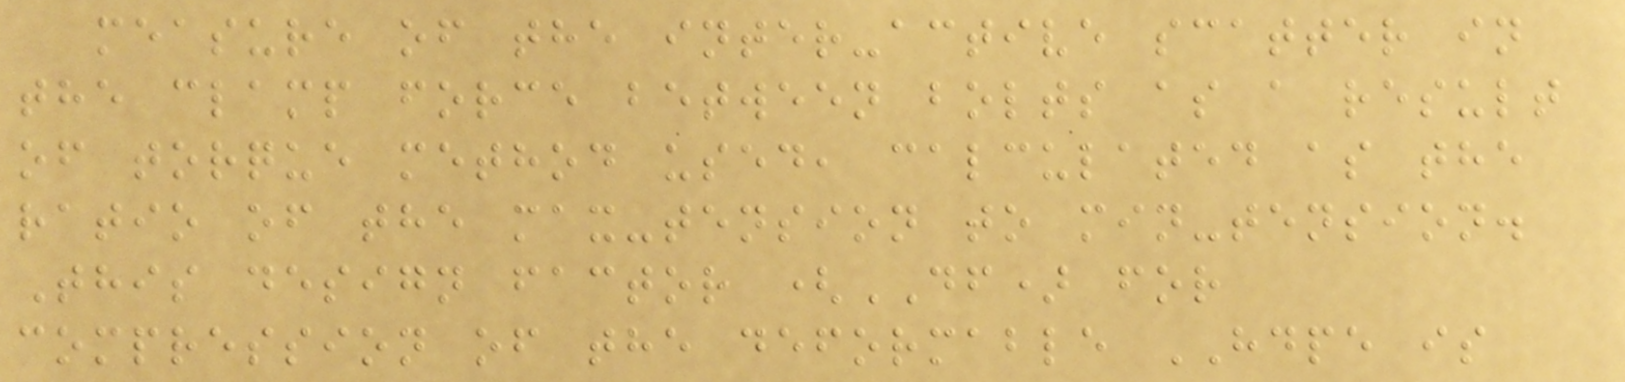measure of the inter-active scatter in
the clamp force between bolts as a result
of torque method used, calculated as the
ratio of the max-tension to min-tension.
This design factor (DF) for
compression of the deformable HDPE is
